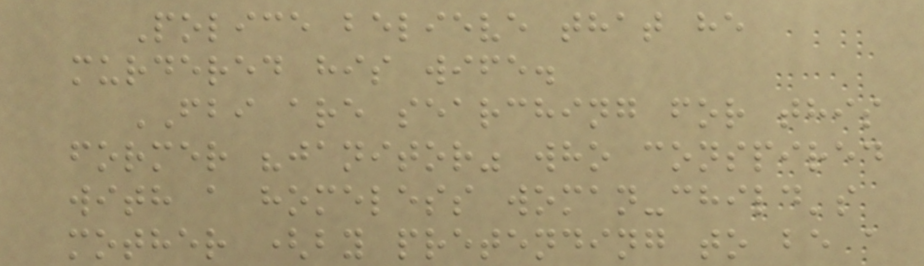Police believe that he
murdered his wife.
FBI are searching for this
former "janitor" who conspired
with a homeless woman-child's
mother (by pretending to be a
